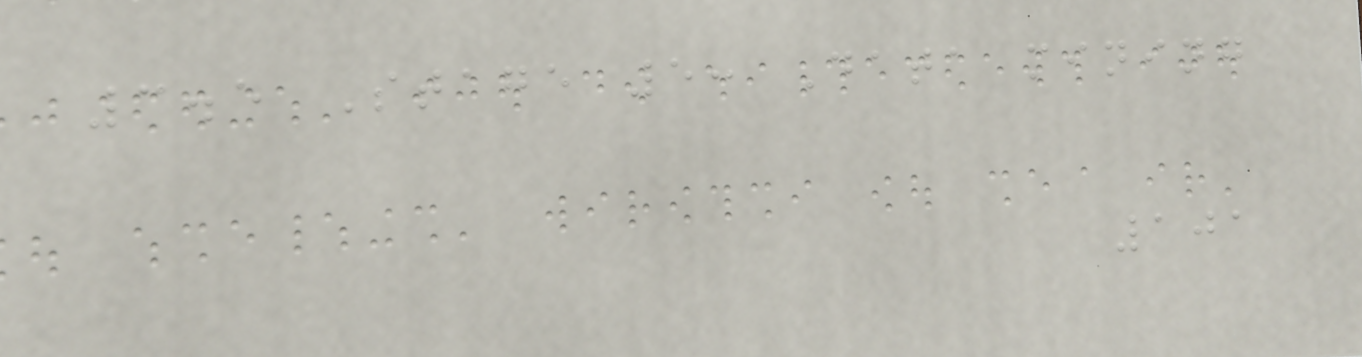3.5 Stage 5: Data mining
101
